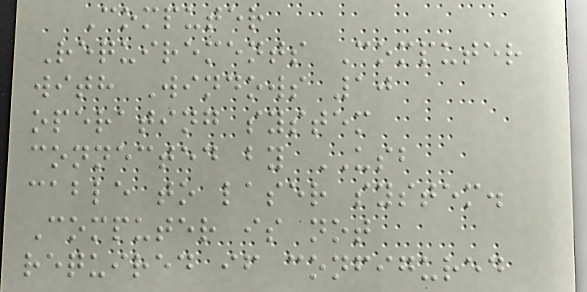Computer
Requirements Computer
with Windows 10
operating system
connected by USB
cable to laser system.
Computer is not
required if configured
